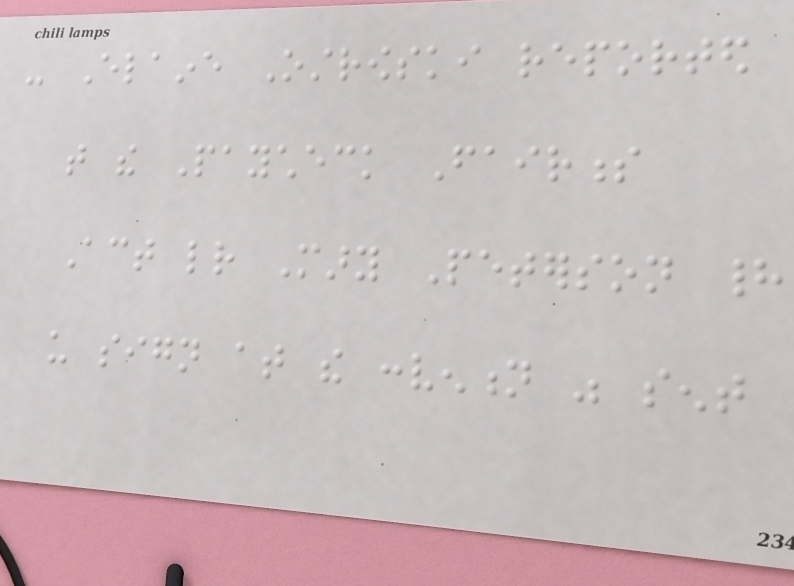- Elaine Ostrowski reported
that the Paycheck Fairness
Act letter Mary Peterson had
us sign at the convention was sent
